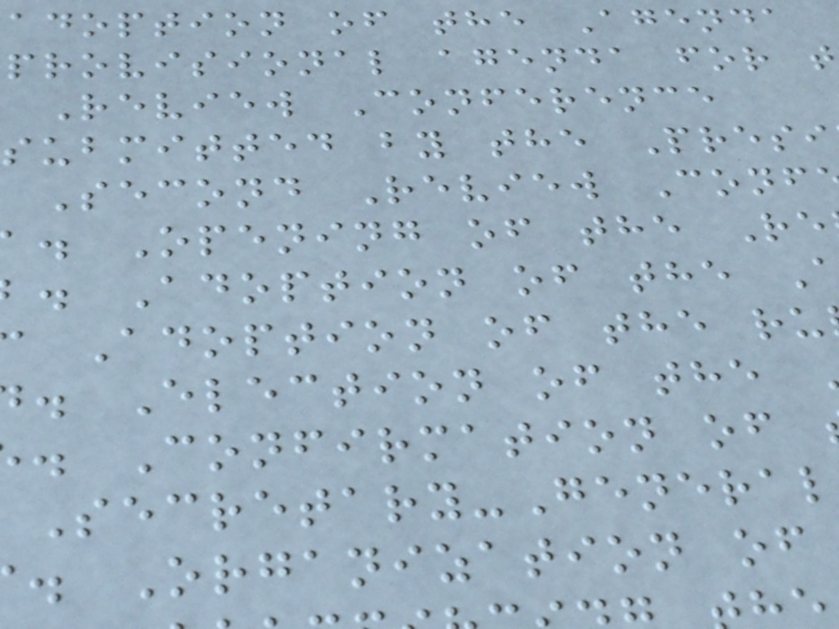adoption of the Agenda
provisional agenda for t
Review Conference
submitted by the Presi
Second Review Conf
. Opening of the Re
. Adoption of the
Adoption of the ru
. Election of the
. Confirmation of
Secretary-General
. Organization of
